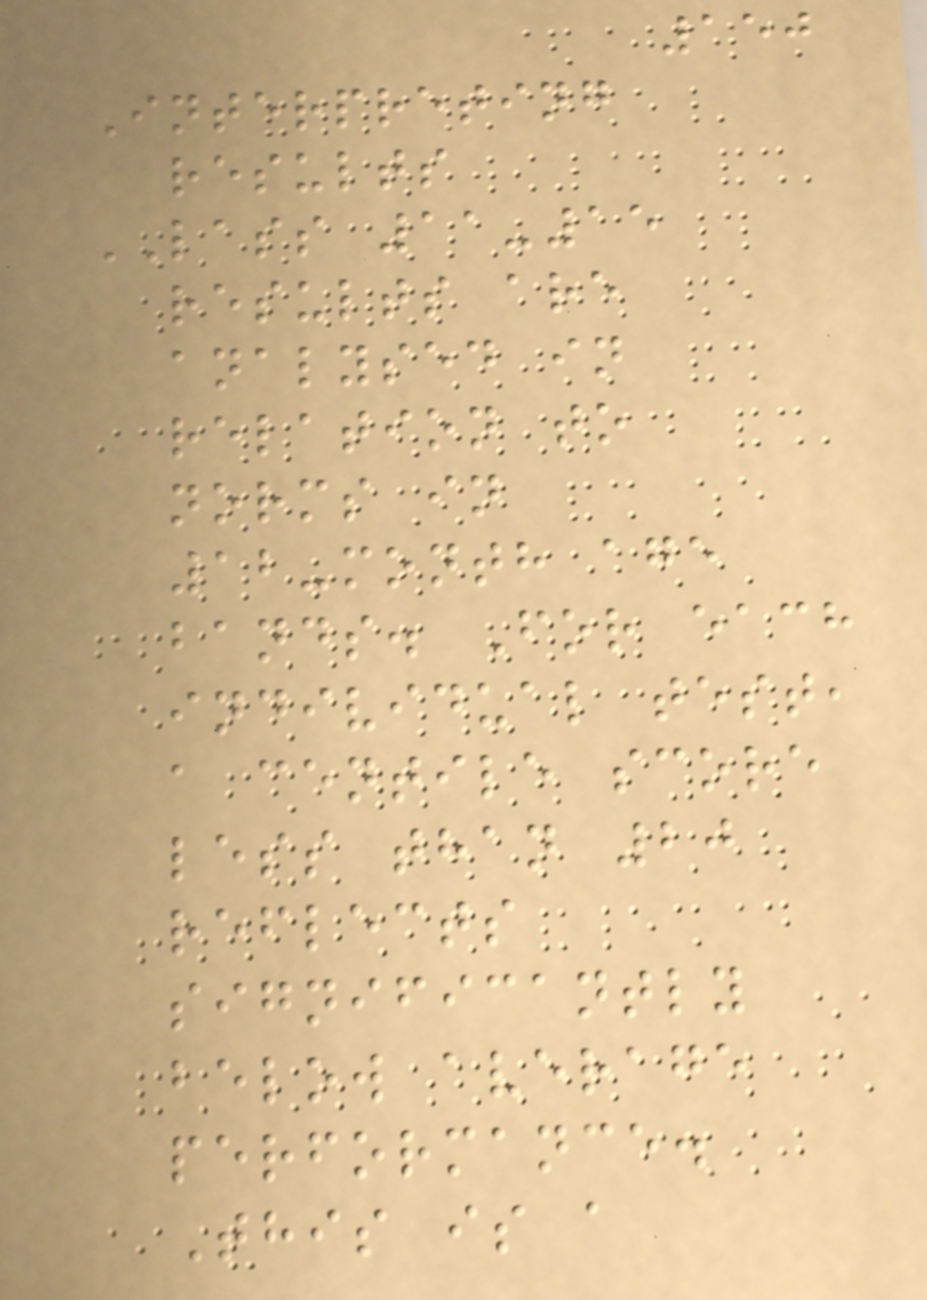150
Interpreting
results
LASS 11-15
results are
analysed in
relation to
norms in
12-month age
bands. For each
individual test,
a centile score
less than 20
reflects
significantly
below average
performance.
This is a
